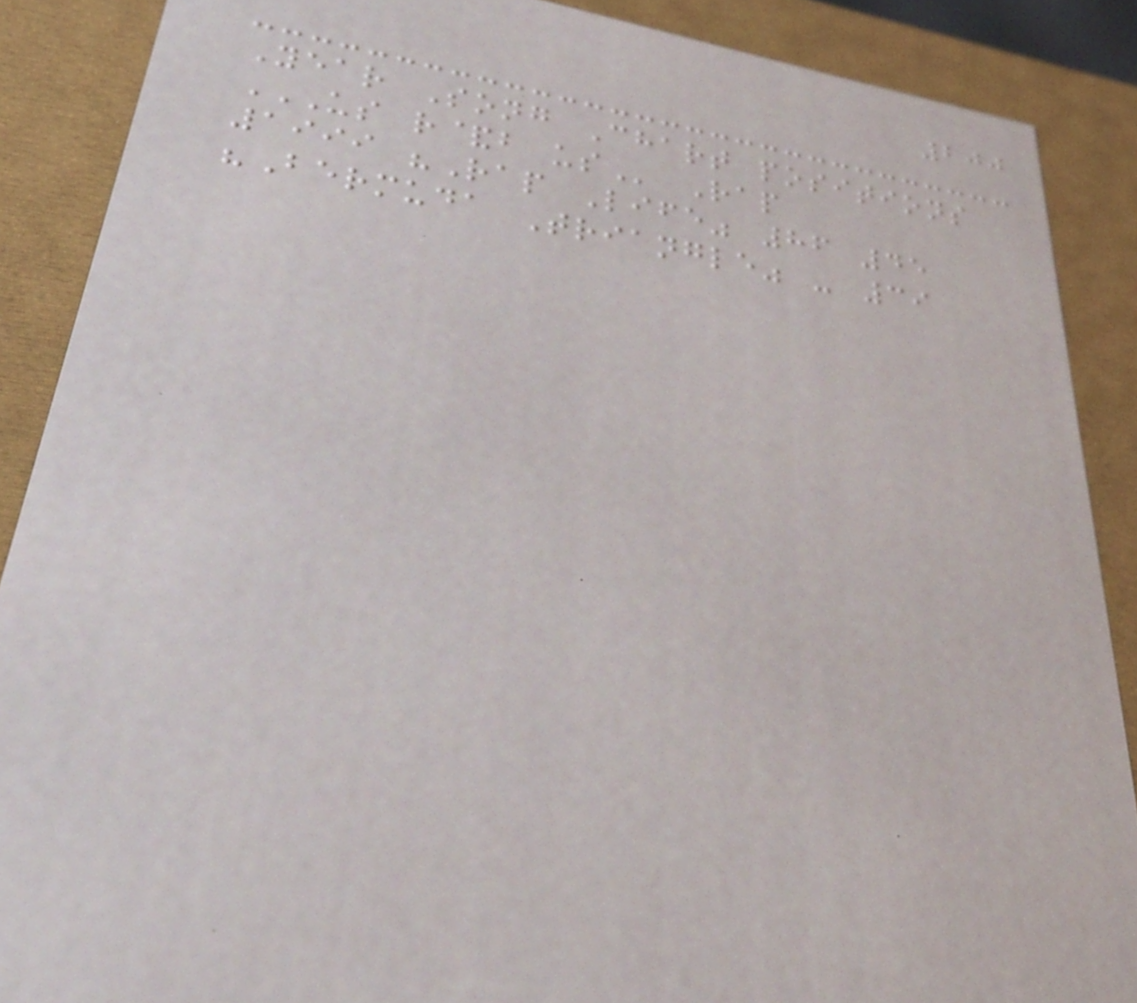200
Year Song Chart positions
US R&B US Rap
1999 "Rap Life" 86 45
"Bermuda Triangle" - 39
